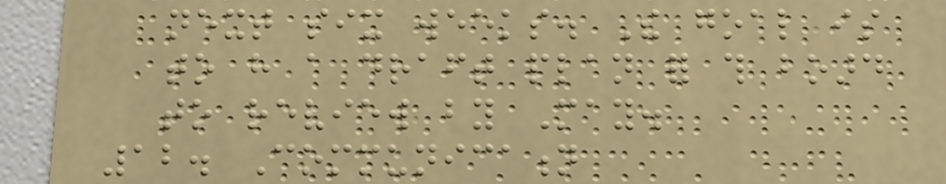next six weeks. The goal is
to have a draft plan for this board
to review by May.
12. Communication
